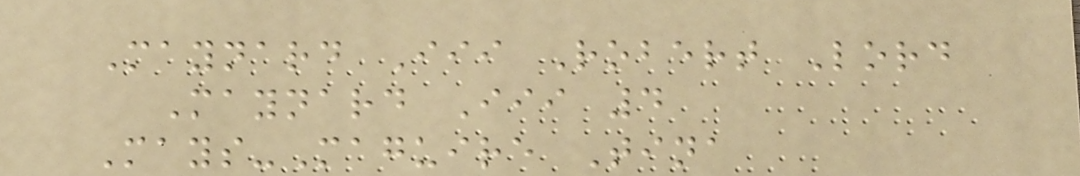Maynard Iii Robert Lord
Maynard Iii 4
Mays-Maguire Tina
